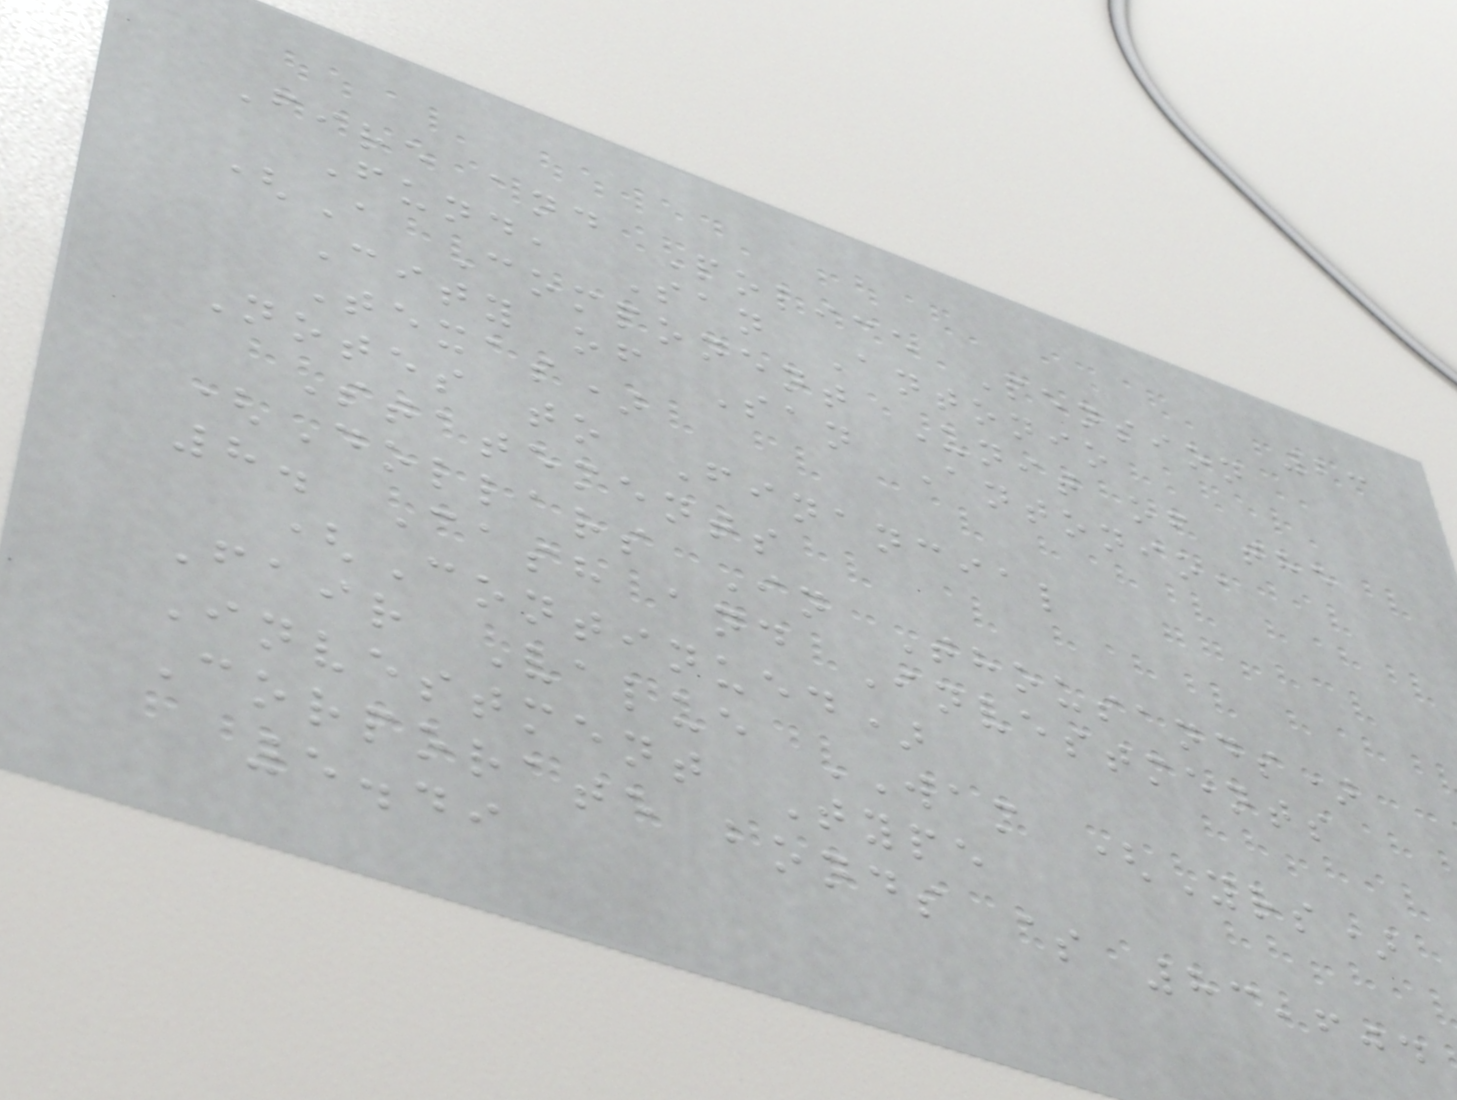23
Fire and Police Pension
Fund, San Antonio
(A Component Unit of the
City of San Antonio,
Texas)
Notes to Financial
Statements
(Dollars In Thousands)
8. Cash and Investments
(Continued)
Fair Value WAM (Yrs)
Investment Type
Corporate bonds $ 83,604
5.49
